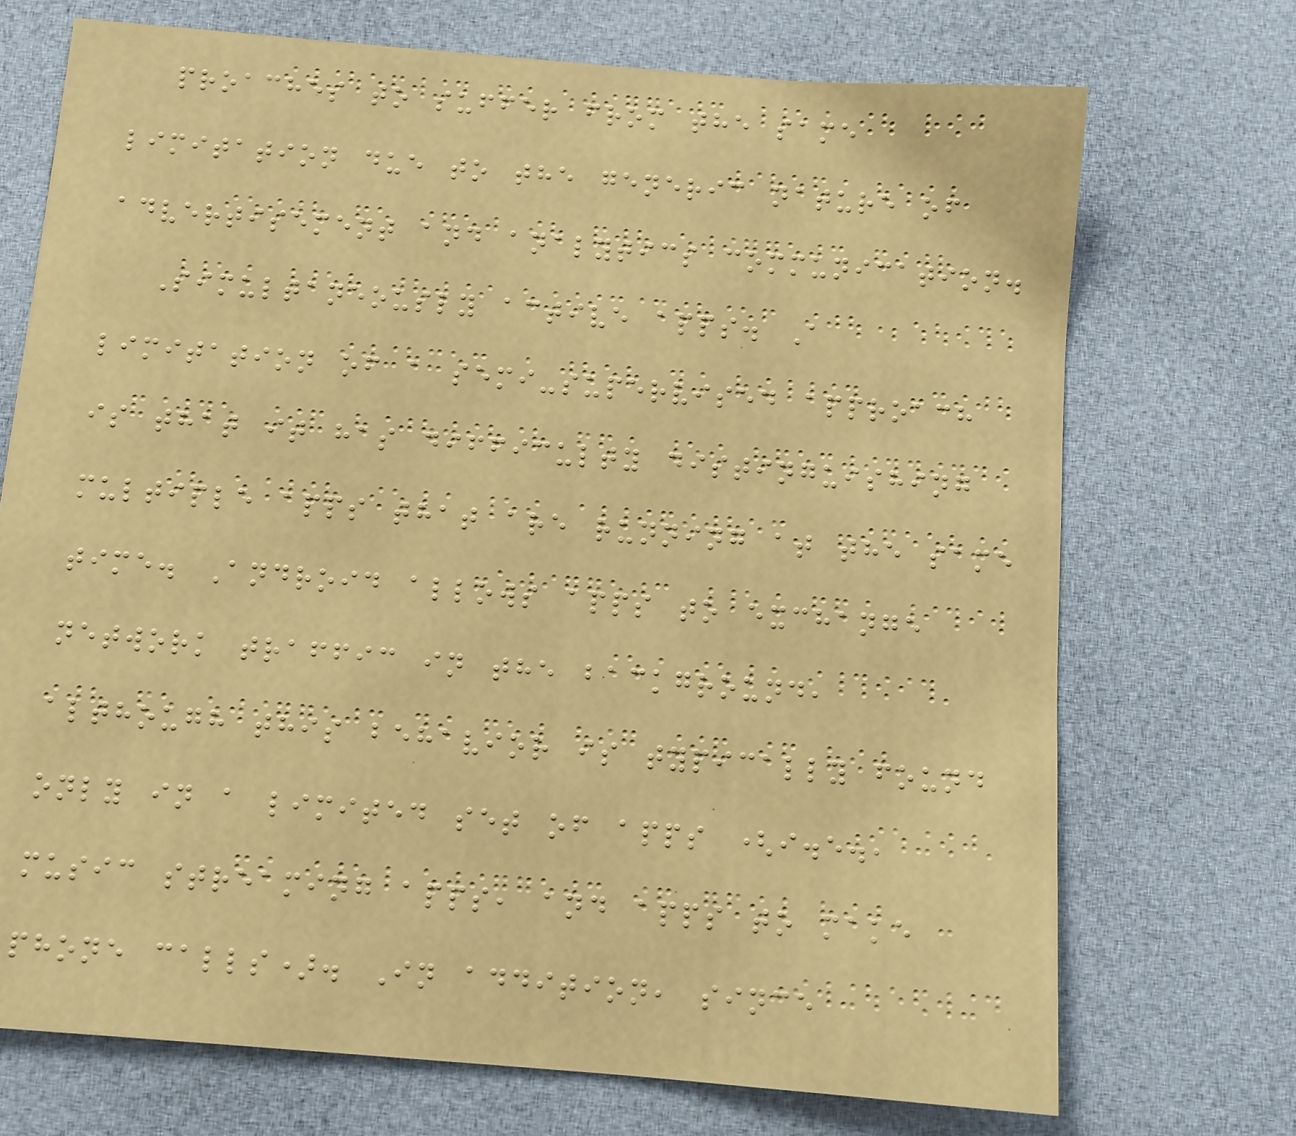proaches to suffer from the same
limitation due to the generic nature of
advertisement and analytics communication.
Simultaneously active apps. A
limitation of a semi-supervised approach
is that it has difficulty distinguishing
multiple apps that are running at the same
time. Android allows apps to exchange
network traffic in the background,
although this behavior is typically found
only in a limited set of apps (i.e.,
music streaming apps, and apps to make
phone calls). In addition, since
